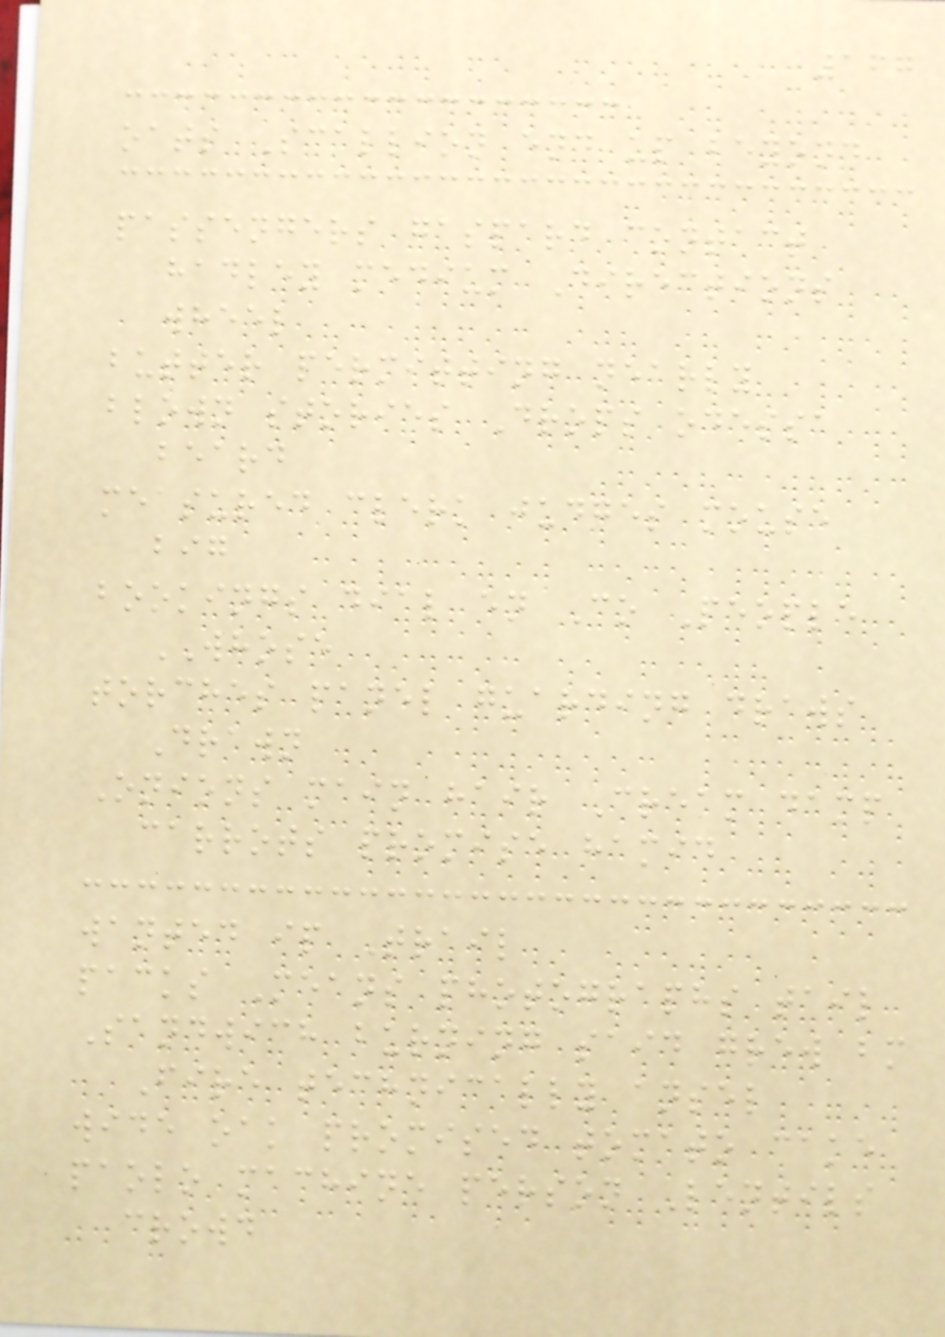167
oats Scallion end up beyond
passengers gaspard contact
hadley medium Directions
wheel
butter permitting nearly
blown stories Drops odessa
beard
measured clerk judges mouse
big
bookings dial en Co People
WHOSE
torches panel guarding draws
Drawn
Onions main hair Cream damp
carrots promise hamid
wanted ip Trail
packs Means photographs tail
Sandwich burning said grew bm
Fire technically ansel
wide oak promised tomato cake
paolo machine person Lentils
crowd
